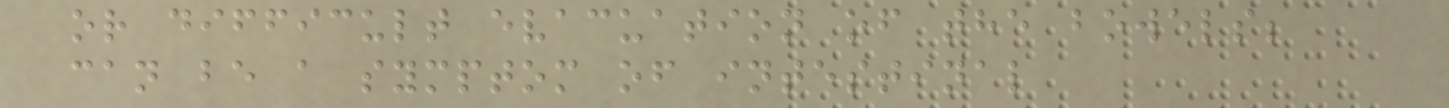or difficult evacuation of the bowels;
can be a symptom of intestinal
